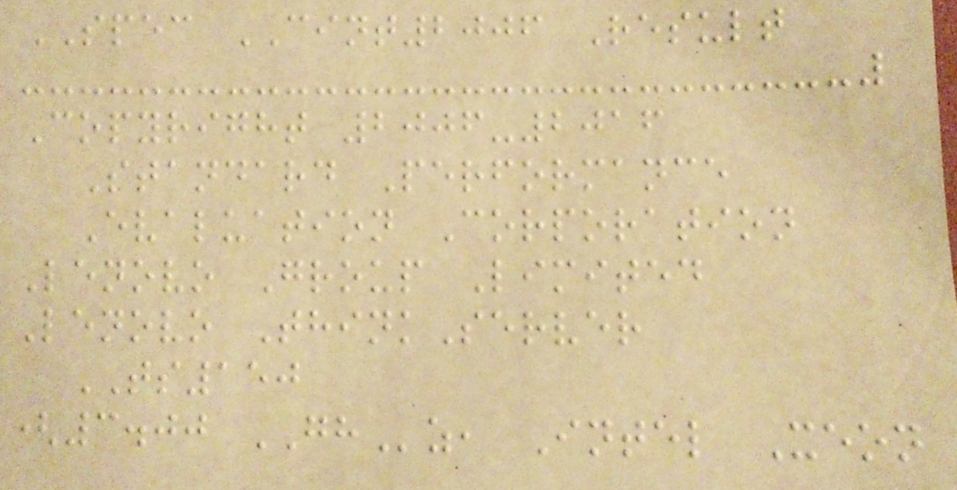SPEC CINT2006 Result
Copyright 2006-2016
Standard Performance
Evaluation Corporation
Lenovo Group Limited
Lenovo ThinkServer
TS150
(3.00 GHz, Intel Xeon
